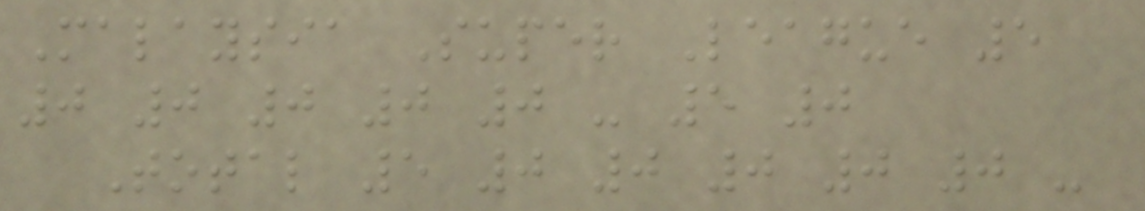Malaysia Super League 5
0 0 0 0 0 - 5 0
Total 5 0 0 0 0 0 -
